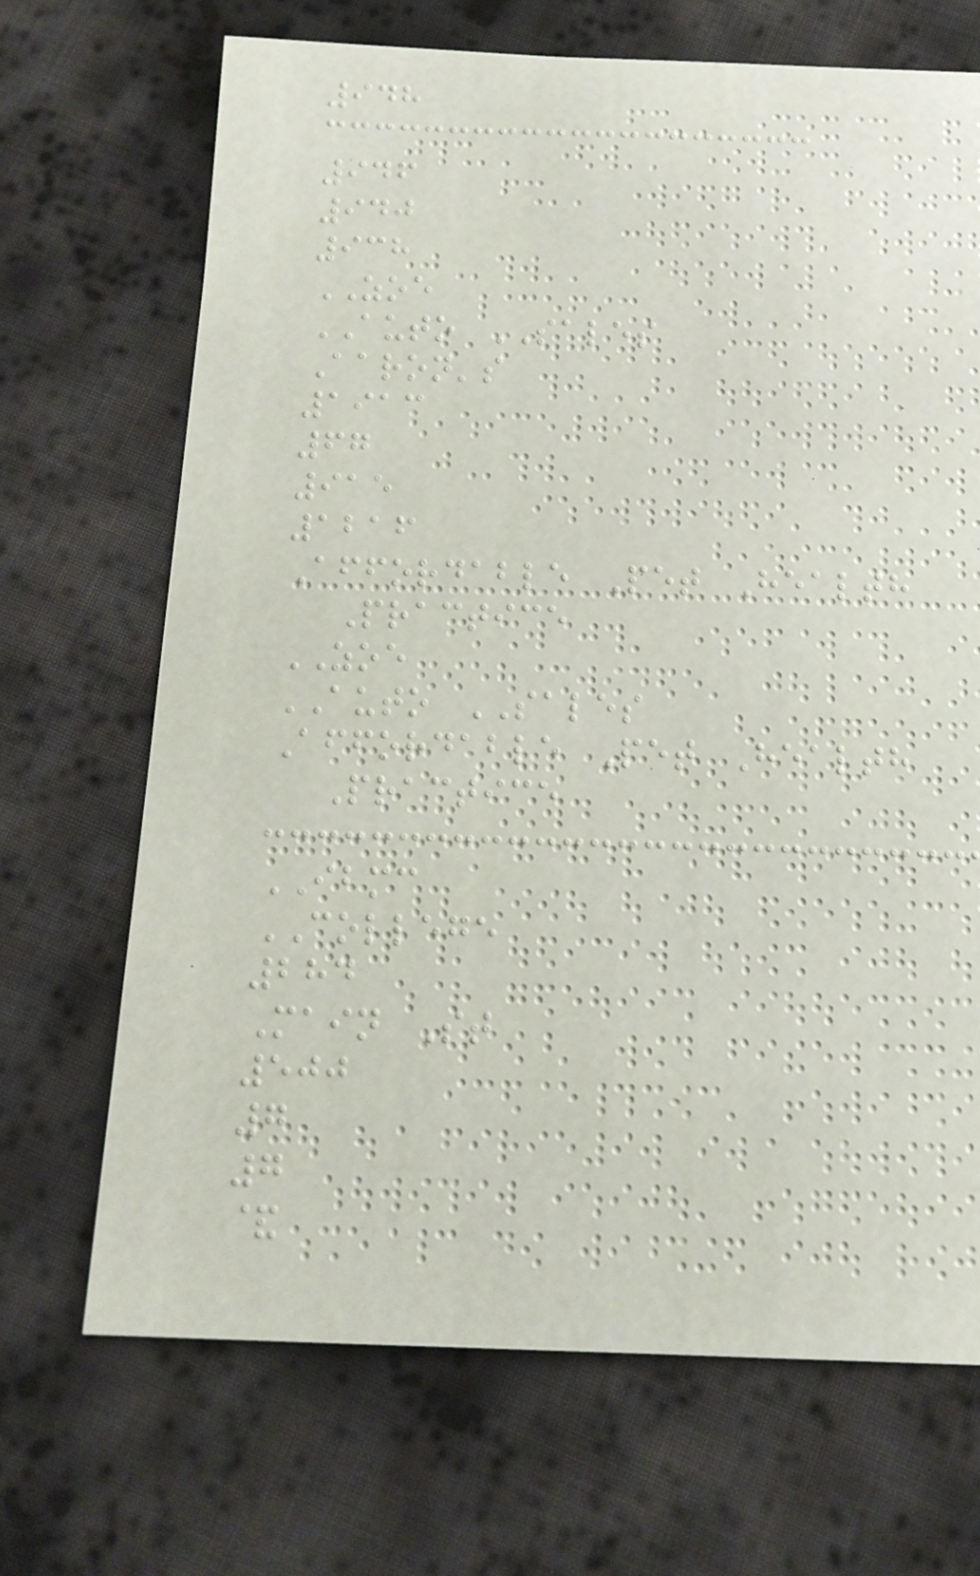948
946
940
938
ZOE
AUTO SALES
Aaron's
1913
67
915
1216
Affordable Pet Health
Practice
ZOE
AUTO SALES
Affordable Pet Health
Practice
IBMC
COLLEGE
284
Main St
500
7
7
&
